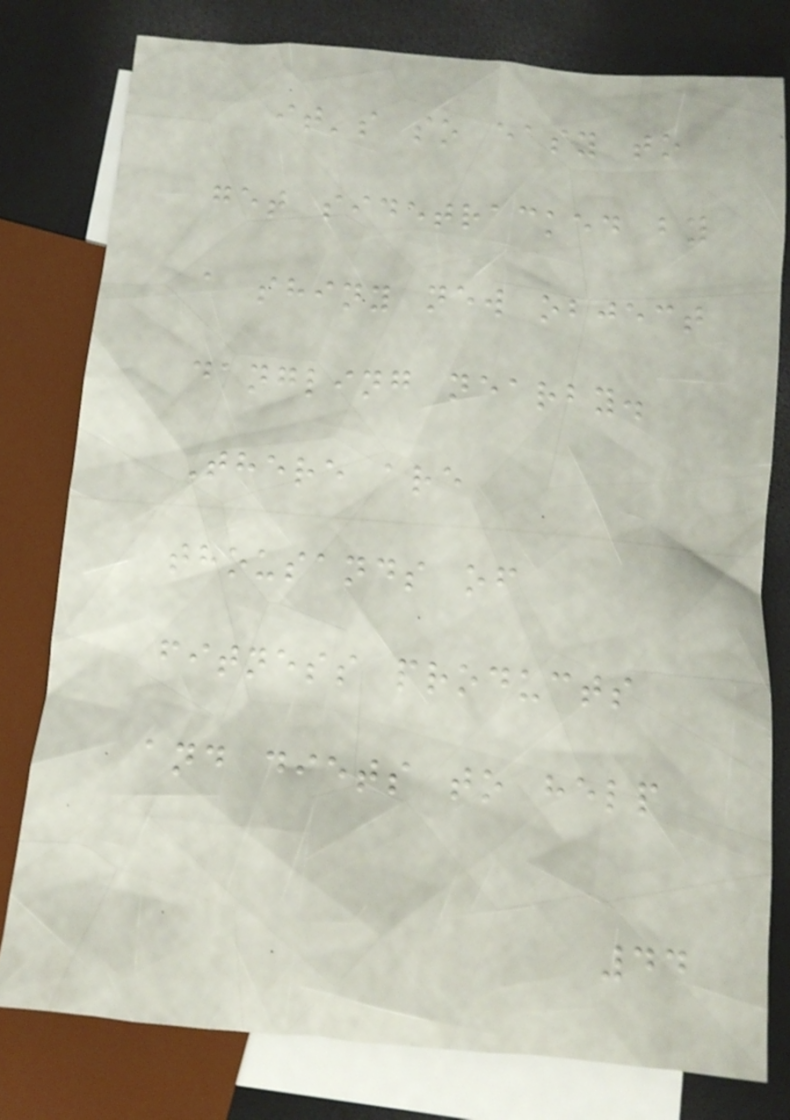it's so easy to
get sidetracked by
a shiny new object
dangling nearby.
There are
thousands of
fitness products
and diets to help
44
